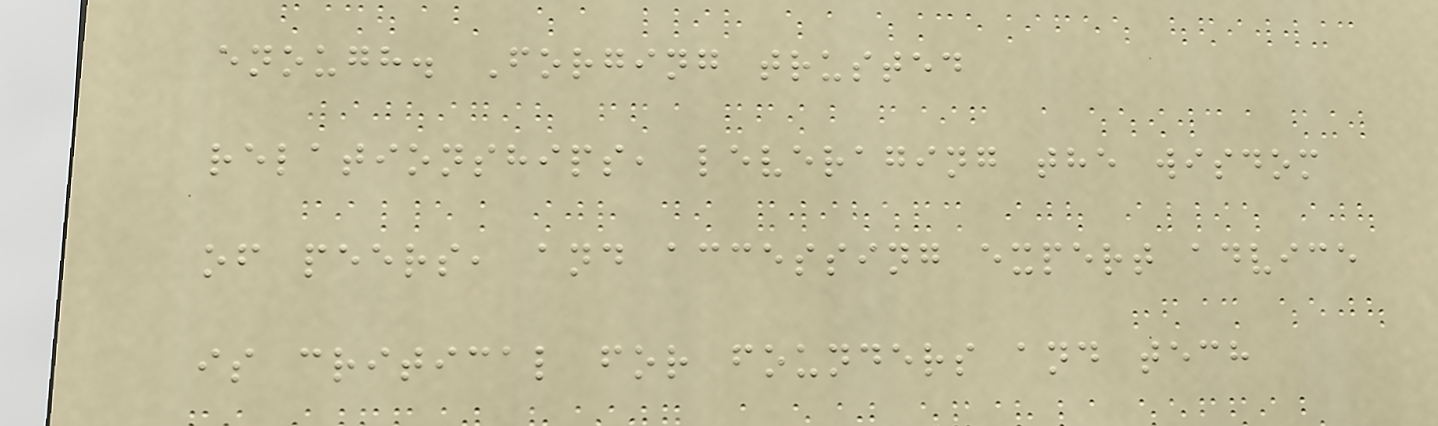enough. Forging trusted
relationships, leveraging the wisdom
of peers, and accessing expert advice
is critical for founders and tech
